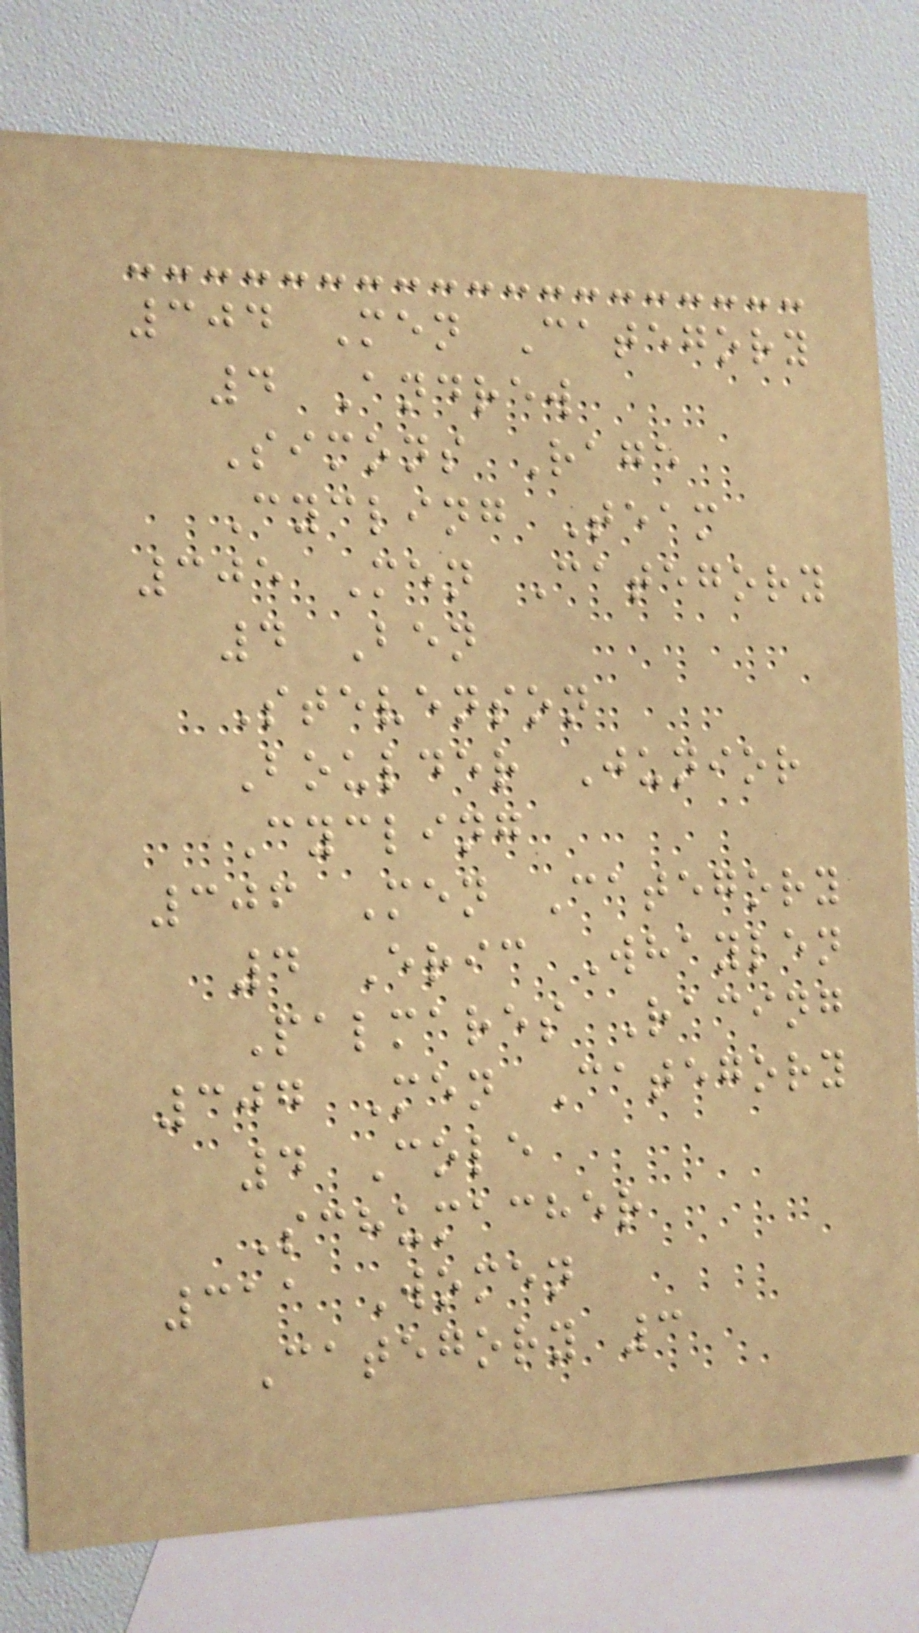304 Men Category
4 Andrew
Simons Rage
Cycling Team
305 Men Category
4 Ben
Stevenson
Boulder Junior
Cycling
306 Men Category
4 Eric Whaylen
Palmares Racing
307 Men Category
4 Cole
Schumacher
311 Women
Category 3
